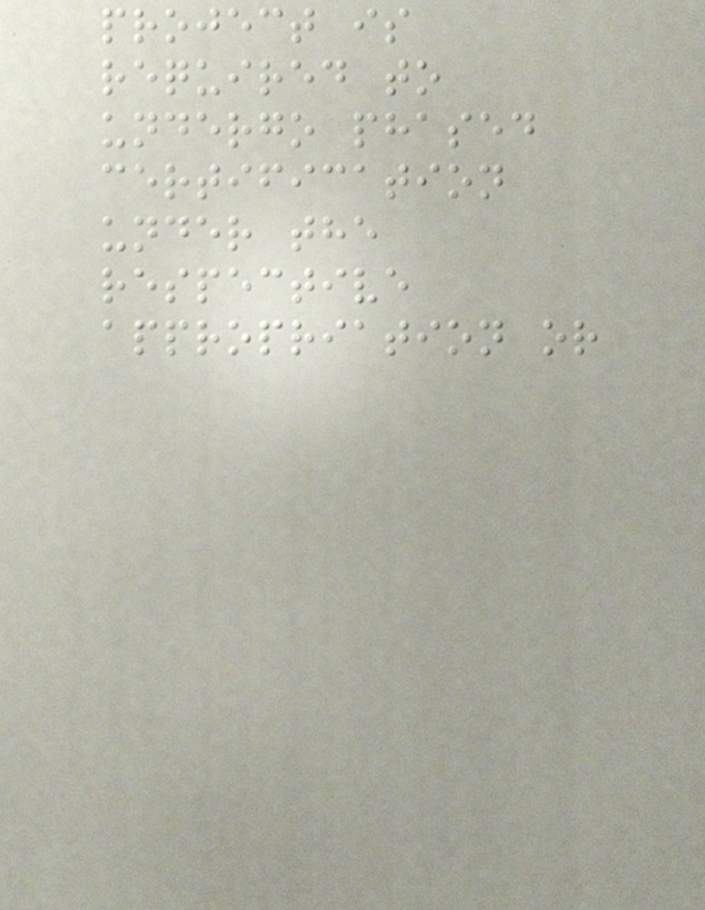project is
required to
undergo phased
certification
under the
respective
appropriation or
